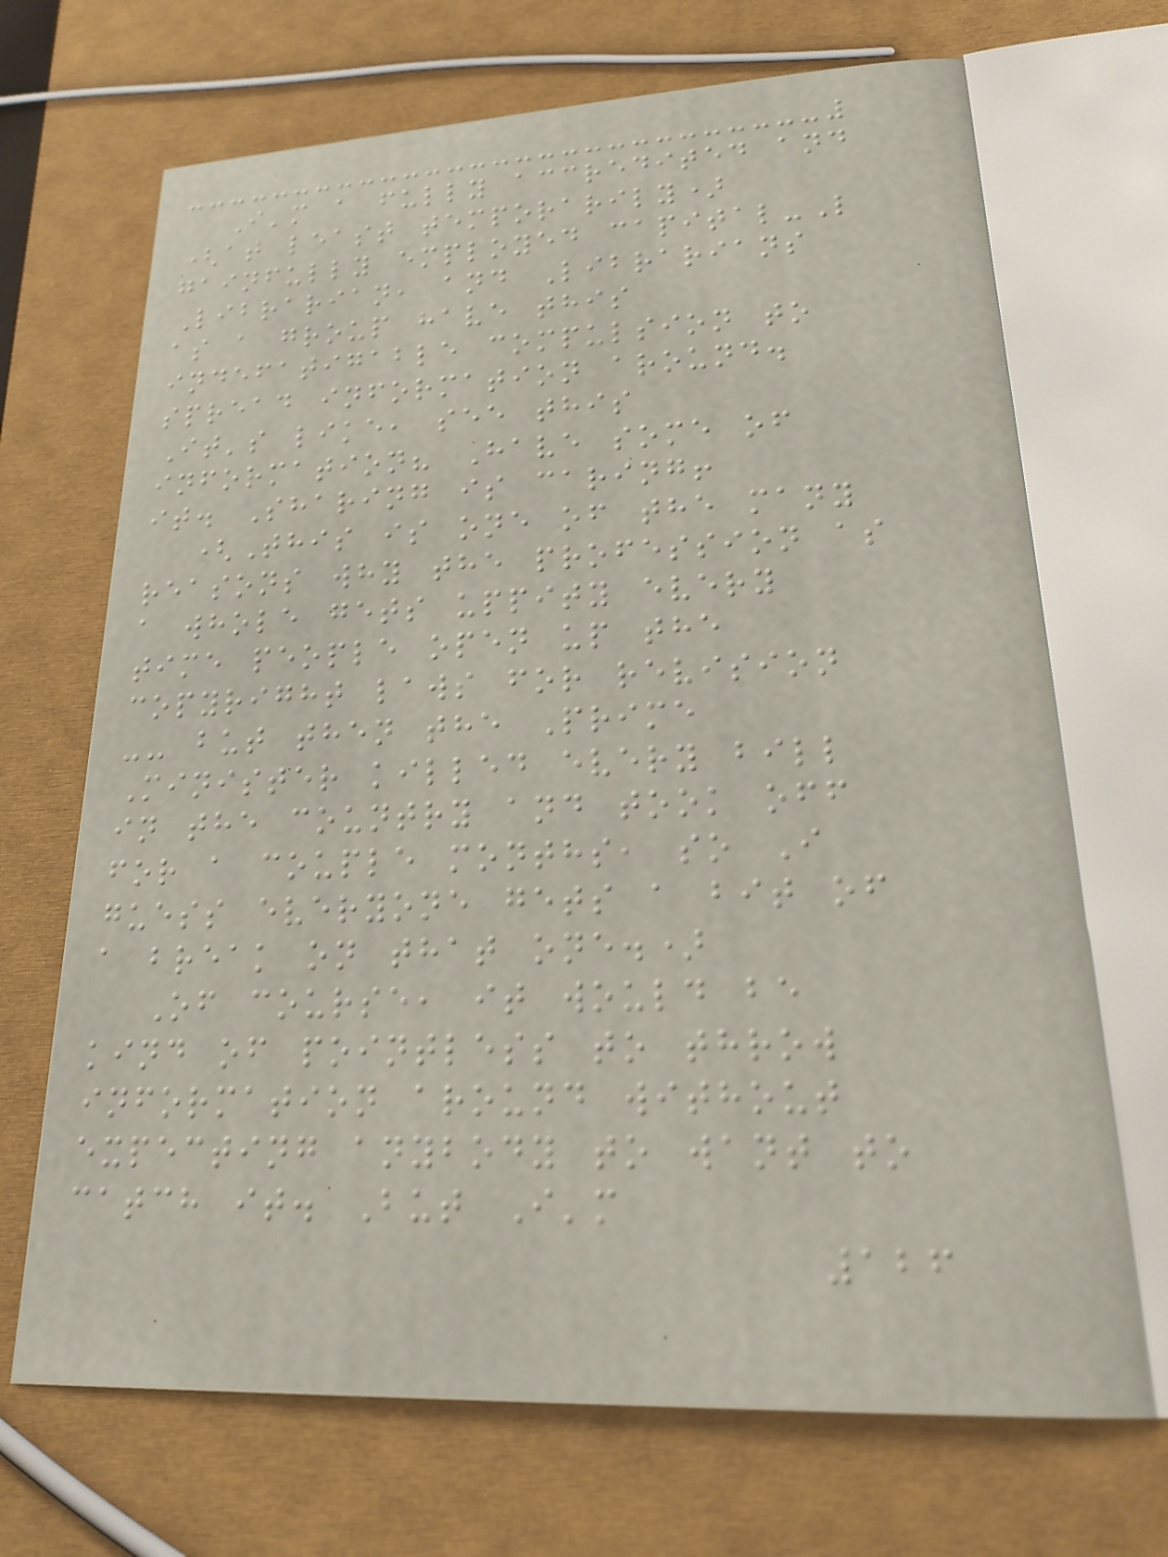I'm a fully accredited and
(at least temporarily)
gainfully employed capital-L
Librarian, and Librarians
as a group have this
indefatigable compulsion to
spread information around.
It's like, see this
information? Have some of
it. Sharing is caring!
(This is one of the many
reasons why the profession as
a whole gets uppity every
time people open up the
copyright laws for revision
-- but then the Prime
Minister killed every bill
in the country and took off
for a couple months, so I
guess everyone gets a bit of
a break on that one.)
Of course, it would be
kind of pointless to throw
information around without
expecting anybody to want to
catch it. But I'm
126
